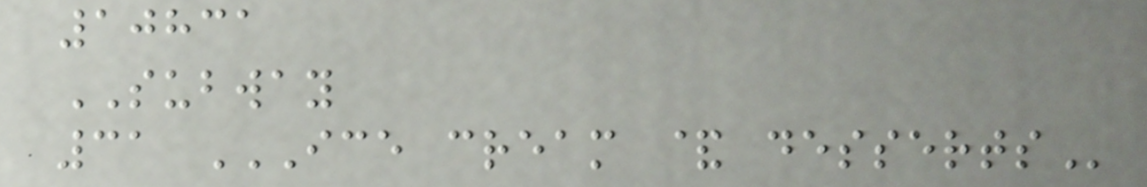10831
SUBWAY
31 ICE CREAM & DESSERTS
